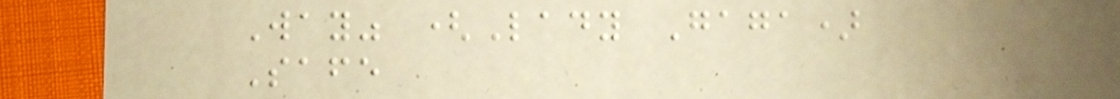Way" (Lady Gaga)
Safe
